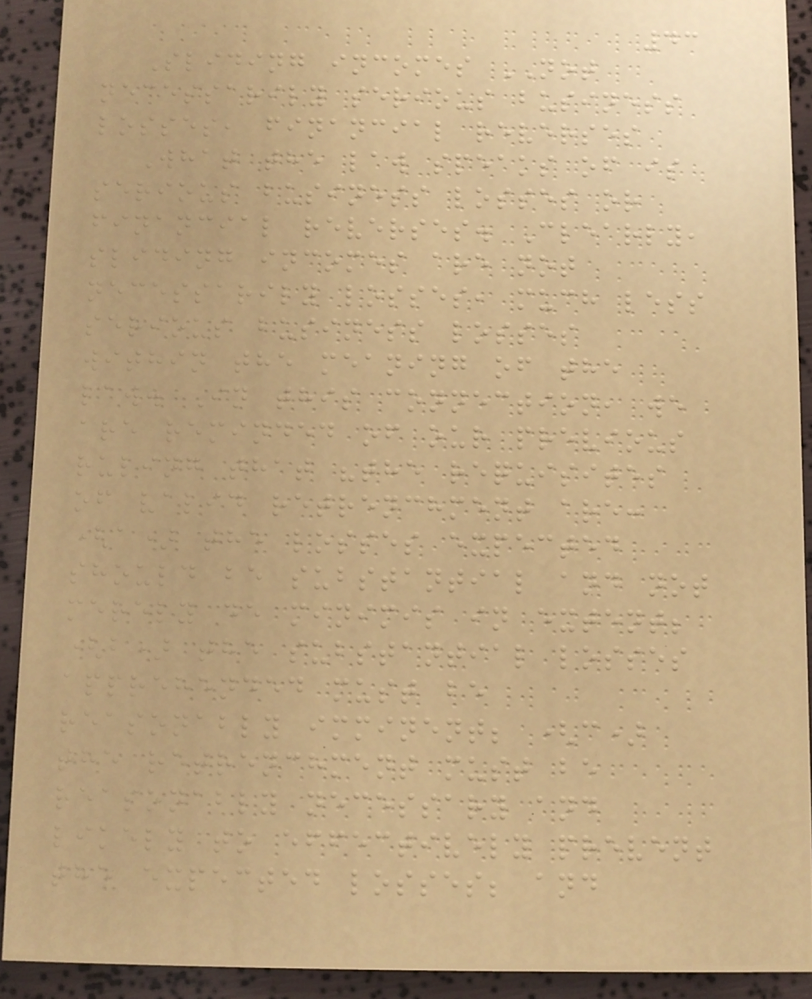43
Sliding incomes NOT
necessarily serious business
losses, financial reverses
What the law speaks of is
serious business losses or
financial reverses. Clearly,
sliding incomes are not
necessarily losses, much less
serious business losses
within the meaning of the
law. In this connection, we
are reminded of our previous
ruling that "the requisites
of valid retrenchment are:
(a) the losses expected
should be substantial and not
merely de minimis in extent;
(b) the substantial losses
apprehended must be
reasonably imminent; (c)
the retrenchment must be
reasonably necessary and
likely to effectively prevent
the expected losses; and
